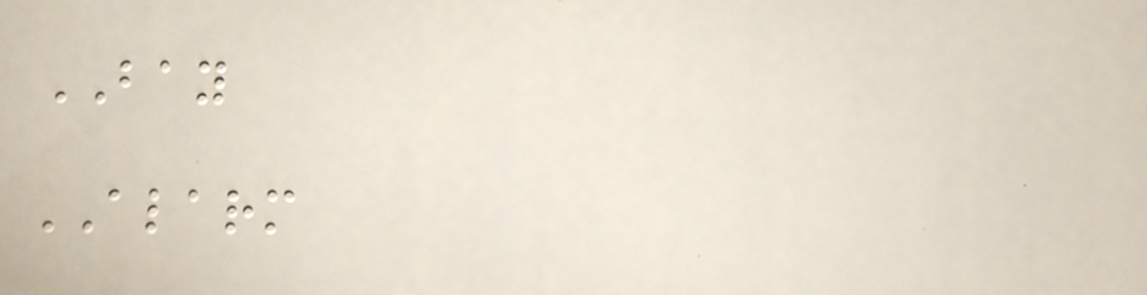BAY
ALARM
